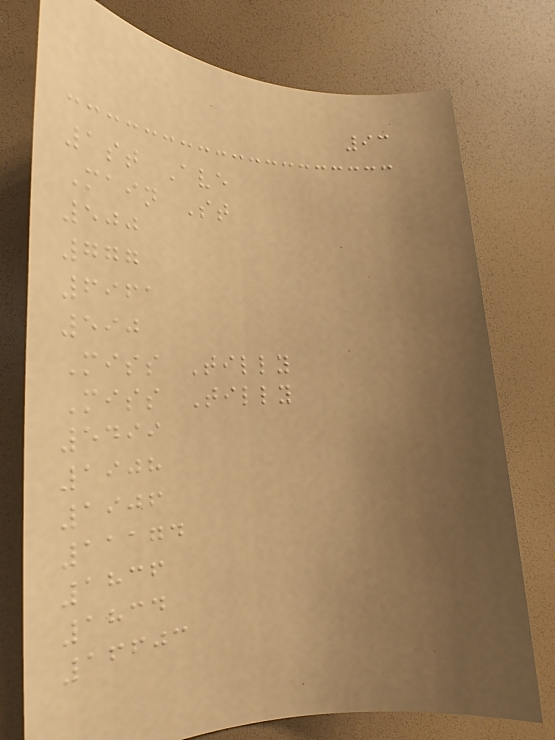93
1st Ave
Main St
500
777
6961
590
Miss Tilly
Miss Tilly
5499
1908
1906
11174
1836
1834
16603
